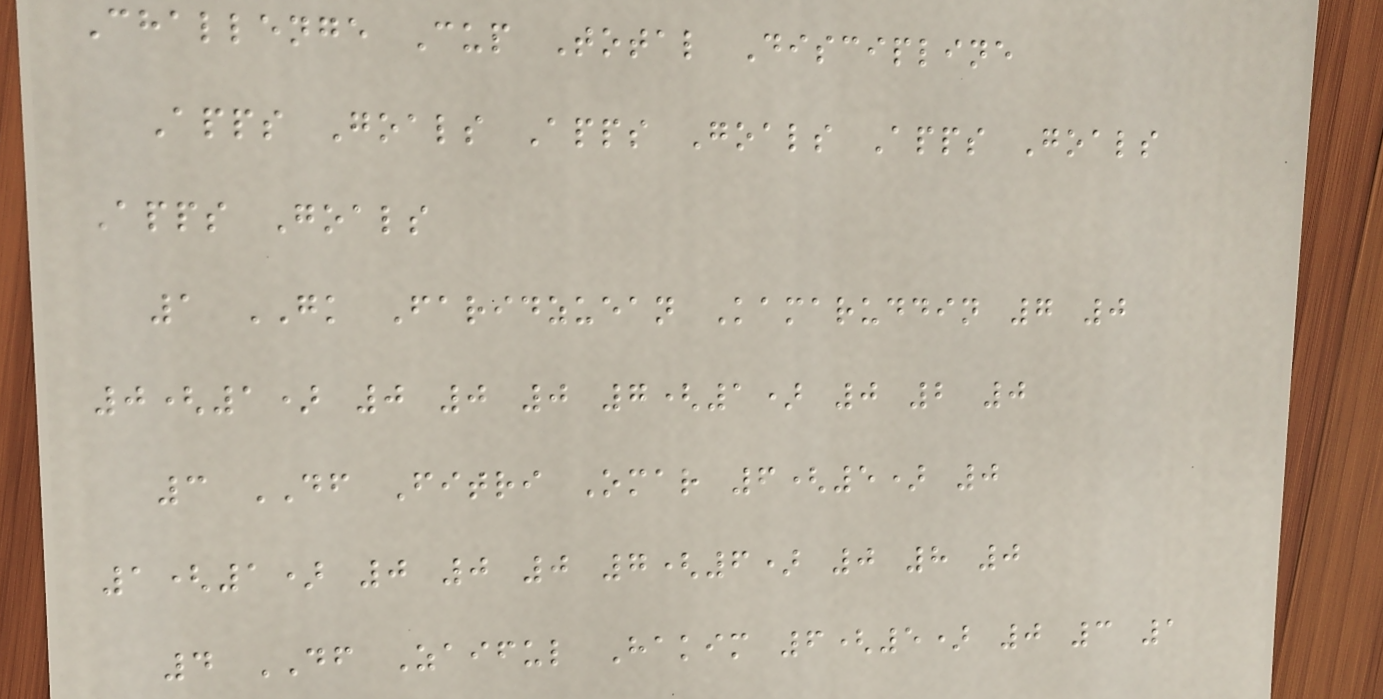Challenge Cup Total Discipline
Apps Goals Apps Goals Apps Goals
Apps Goals
1 GK Faridzuean Kamaruddin 7 0
0(1) 0 0 0 7(1) 0 2 0
3 DF Fitri Omar 6(5) 0
1(1) 0 0 0 7(6) 0 8 0
4 DF Zaiful Hakim 6(5) 0 3 1
